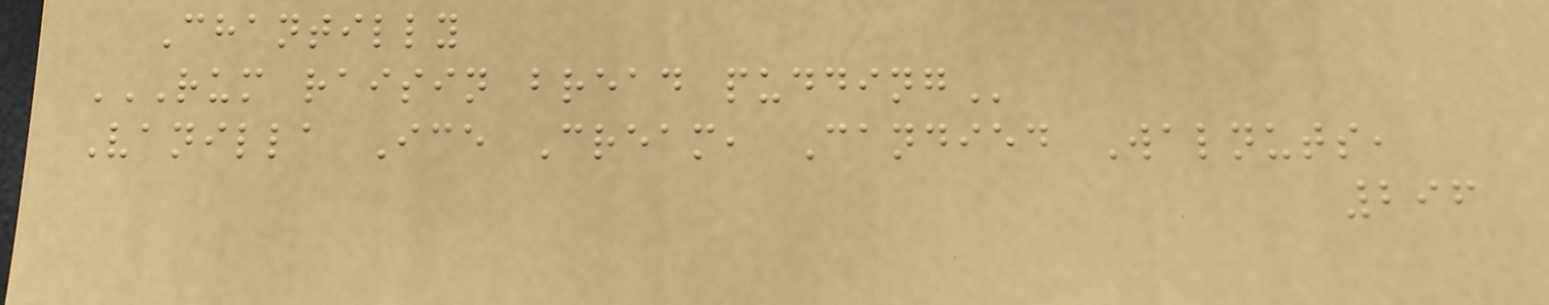Chantilly
RUM RAISIN BREAD PUDDING
Vanilla Ice Cream, Candied Walnuts,
296
